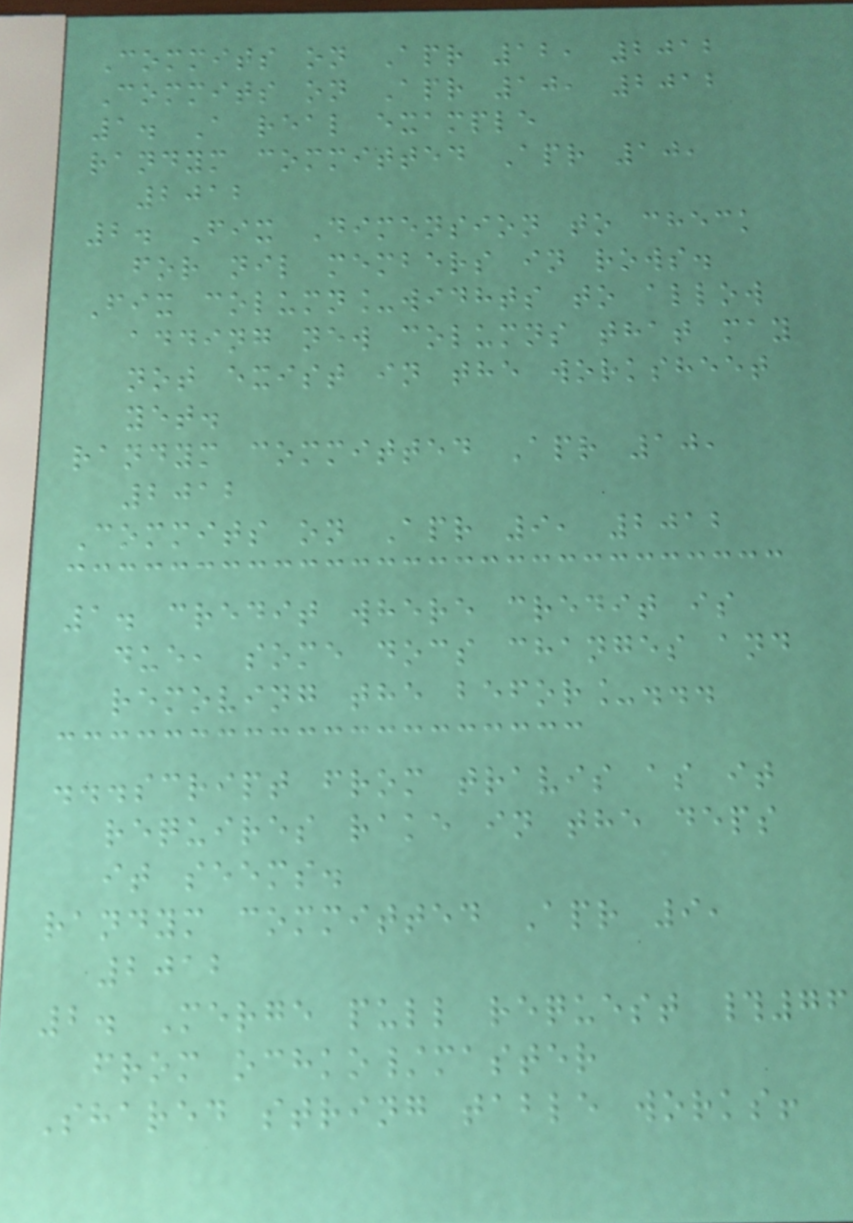Commits on Apr 12, 2012
Commits on Apr 10, 2012
1. A real example
randym committed Apr 10,
2012
2. Fix Dimension to check
for nil members in rows.
Fix column_widhts to allow
adding new columns that may
not exist in the worksheet
yet.
randym committed Apr 10,
2012
Commits on Apr 9, 2012
1. credit where credit is
due, some docs changes and
removing the befor_...
...script from travis as it
requires rake in the deps
it seems.
randym committed Apr 9,
2012
2. Merge pull request #76
from ochko/master
Shared string table works!
